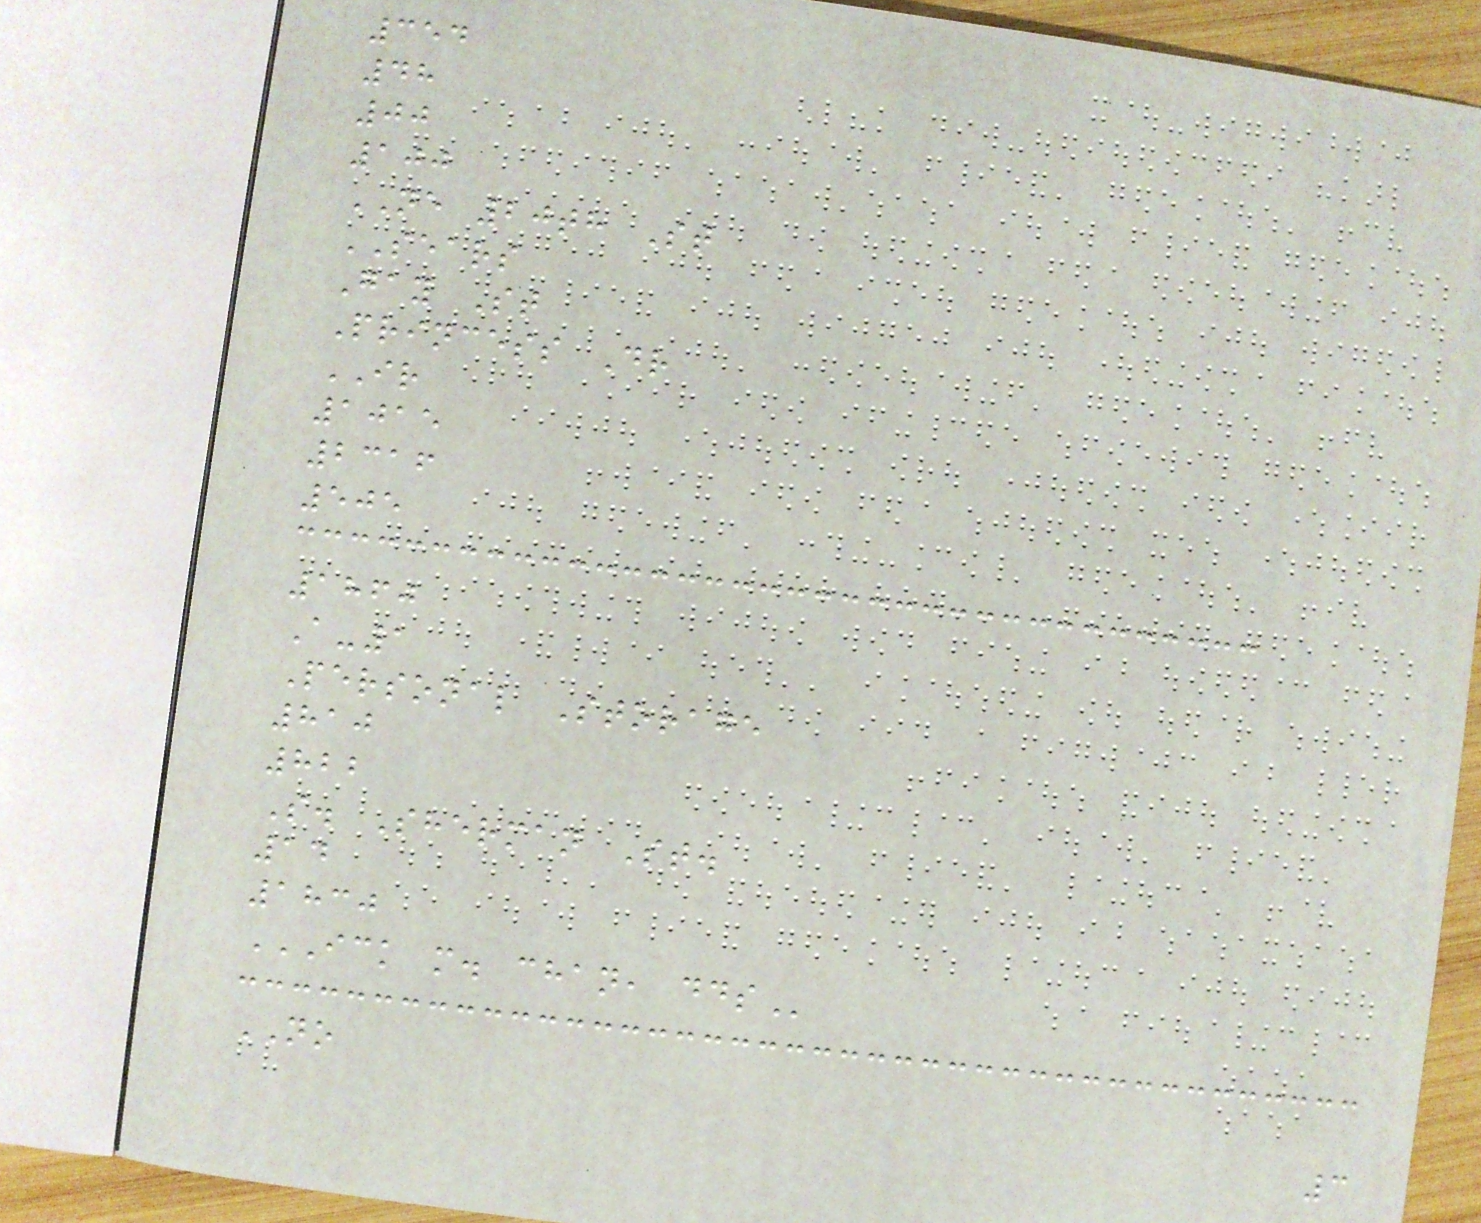354
48
00
100
NE 20th St
SEARS
Gay St
Princess Dr
IR
1015
2316
505
1860
A-1
Personal Storage
810
822
S. Sherman St.
14
1830
ICK M. CHAN, DDS
NO
3
